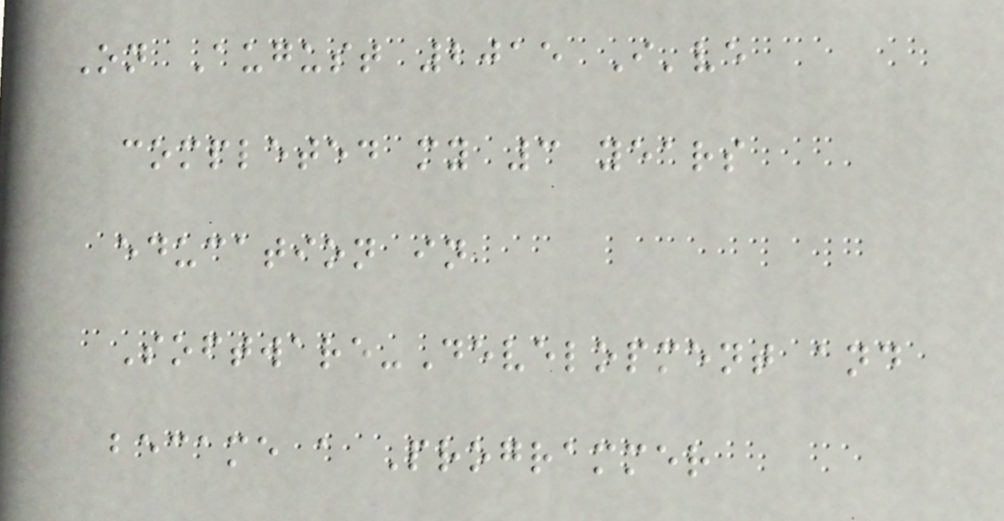On August 2015 I've
completed my 3 years
education in
Software-Development and
became a Programmer
